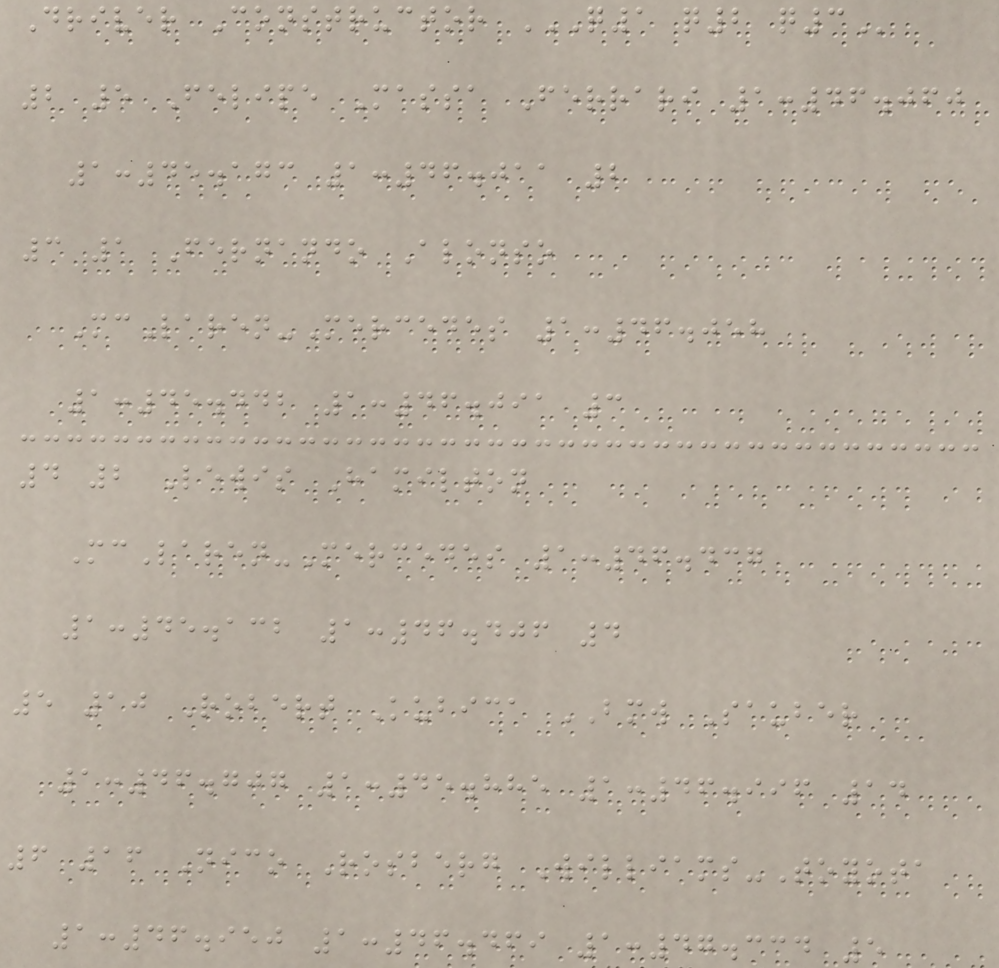Driver Constructor Q1 Q2 Q3
2 5 Felipe Massa Ferrari 1:46.060
1:45.173 1:46.011 2
3 1 Fernando Alonso
McLaren-Mercedes 1:46.058
1:45.442 1:46.091 3
4 2 Lewis Hamilton
McLaren-Mercedes 1:46.437
1:45.132 1:46.406 4
5 10 Robert Kubica BMW Sauber
1:46.707 1:45.885 1:46.996 14
6 16 Nico Rosberg Williams-Toyota
1:46.950 1:46.469 1:47.334 5
